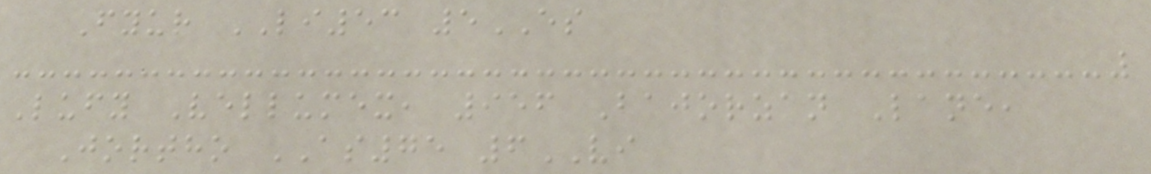Fyur LI53 5ES
Lufy Vellumex, 956 Bajorzan Lane,
Jortho AS75 6VI
